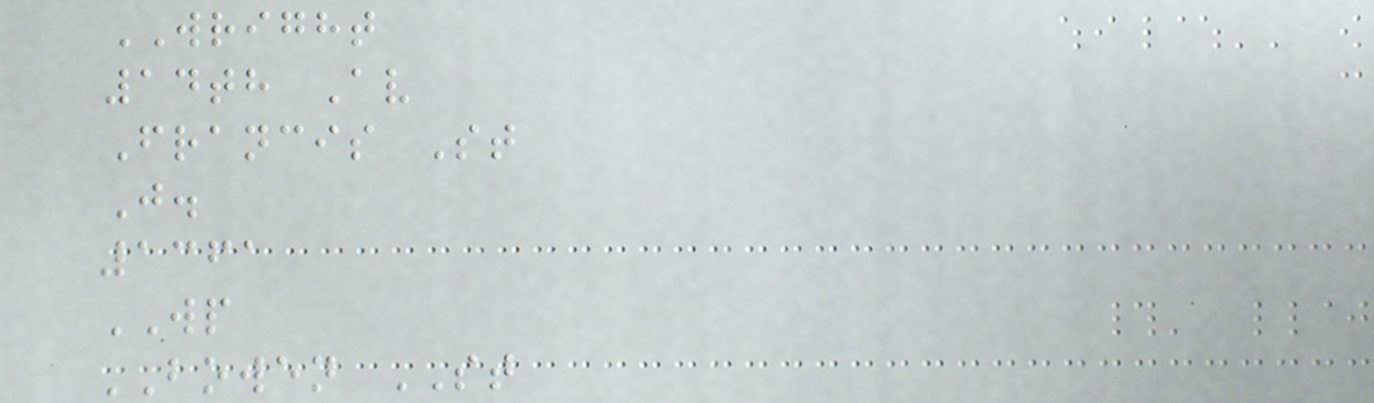WRIGHT
14th Av
Francis St
J.
1361
WP
BOWEN ST
